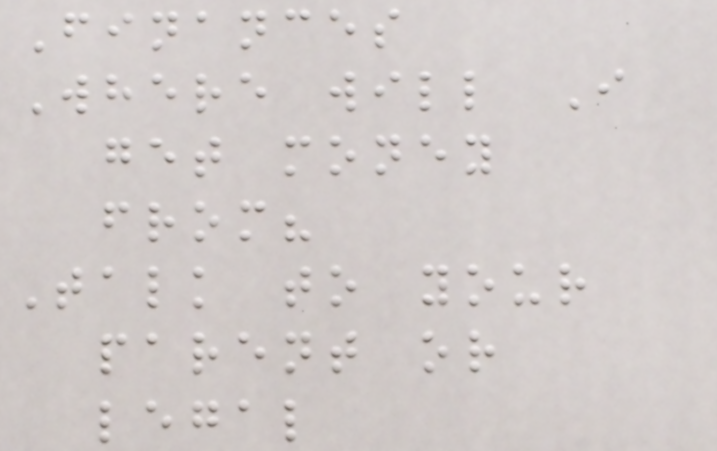Finances
Where will I
get money
from?
Talk to your
parent or
legal
